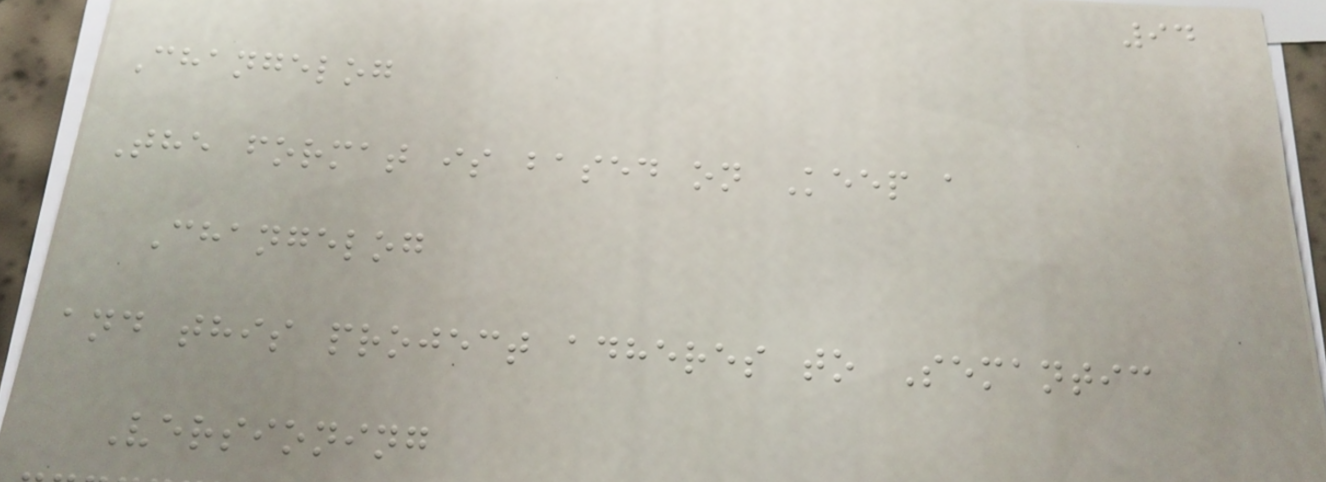94
Changelog
The format is based on Keep a
Changelog
and this project adheres to Semantic
Versioning
